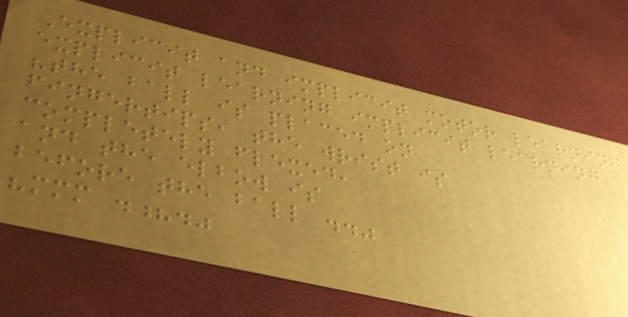Explicit and implicit motor learning
explicit learning implicit learning
"the ball is placed on
fingertips, the wrist is
completely flexed,
and the elbow is
before the ball .."
"mmm .?."
